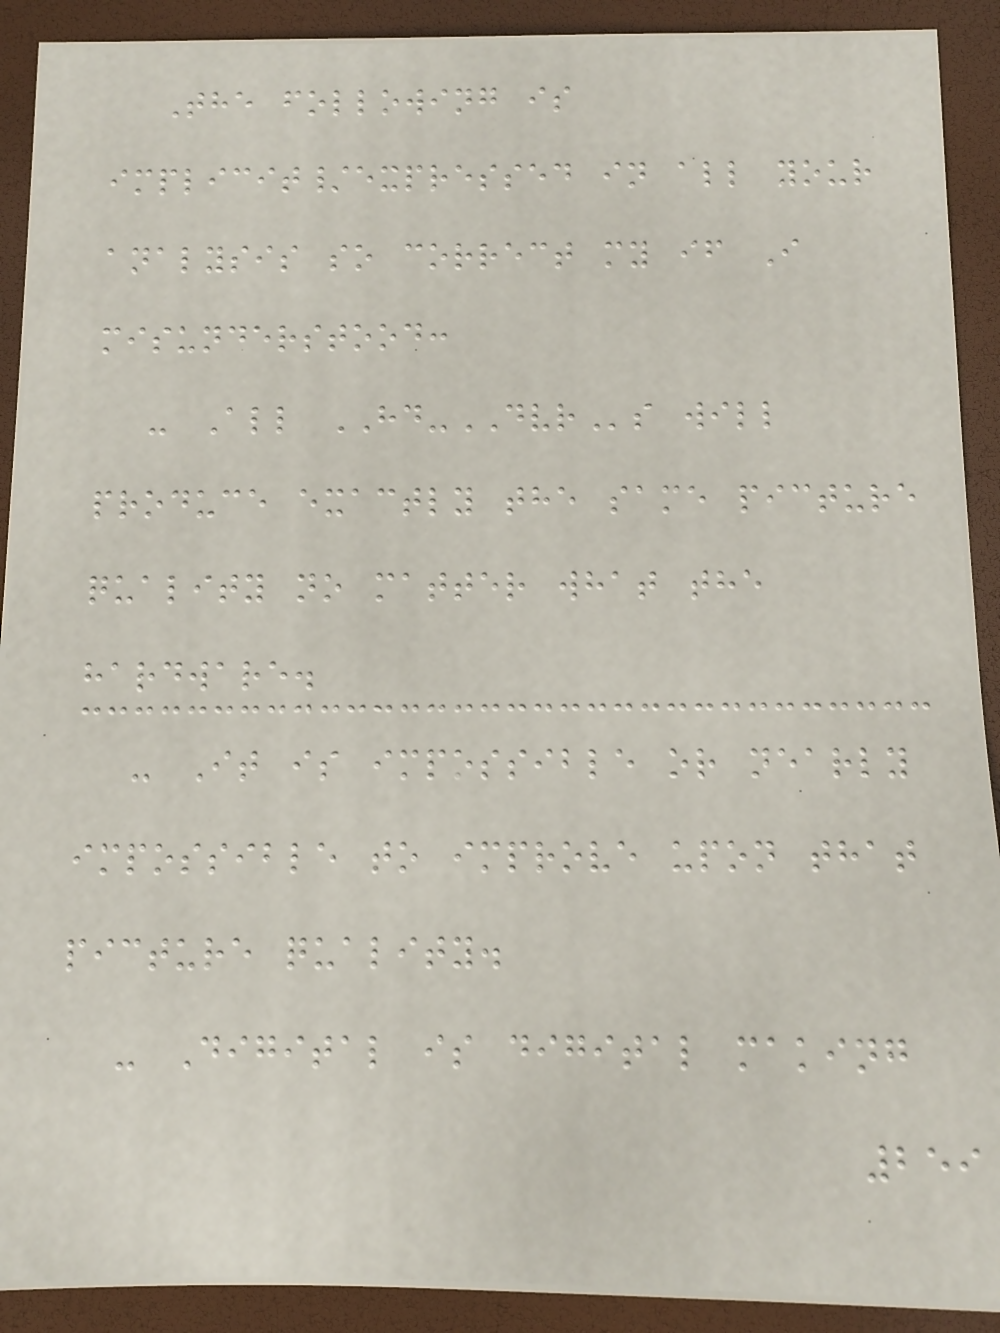The following is
implicit/expressed in all your
analysis so correct my if I
misunderstood:
- All HD-DVRs will
produce exactly the same picture
quality no matter what the
hardware.
- It is impossible or nearly
impossible to improve upon that
picture quality.
- Digital is digital making
259
